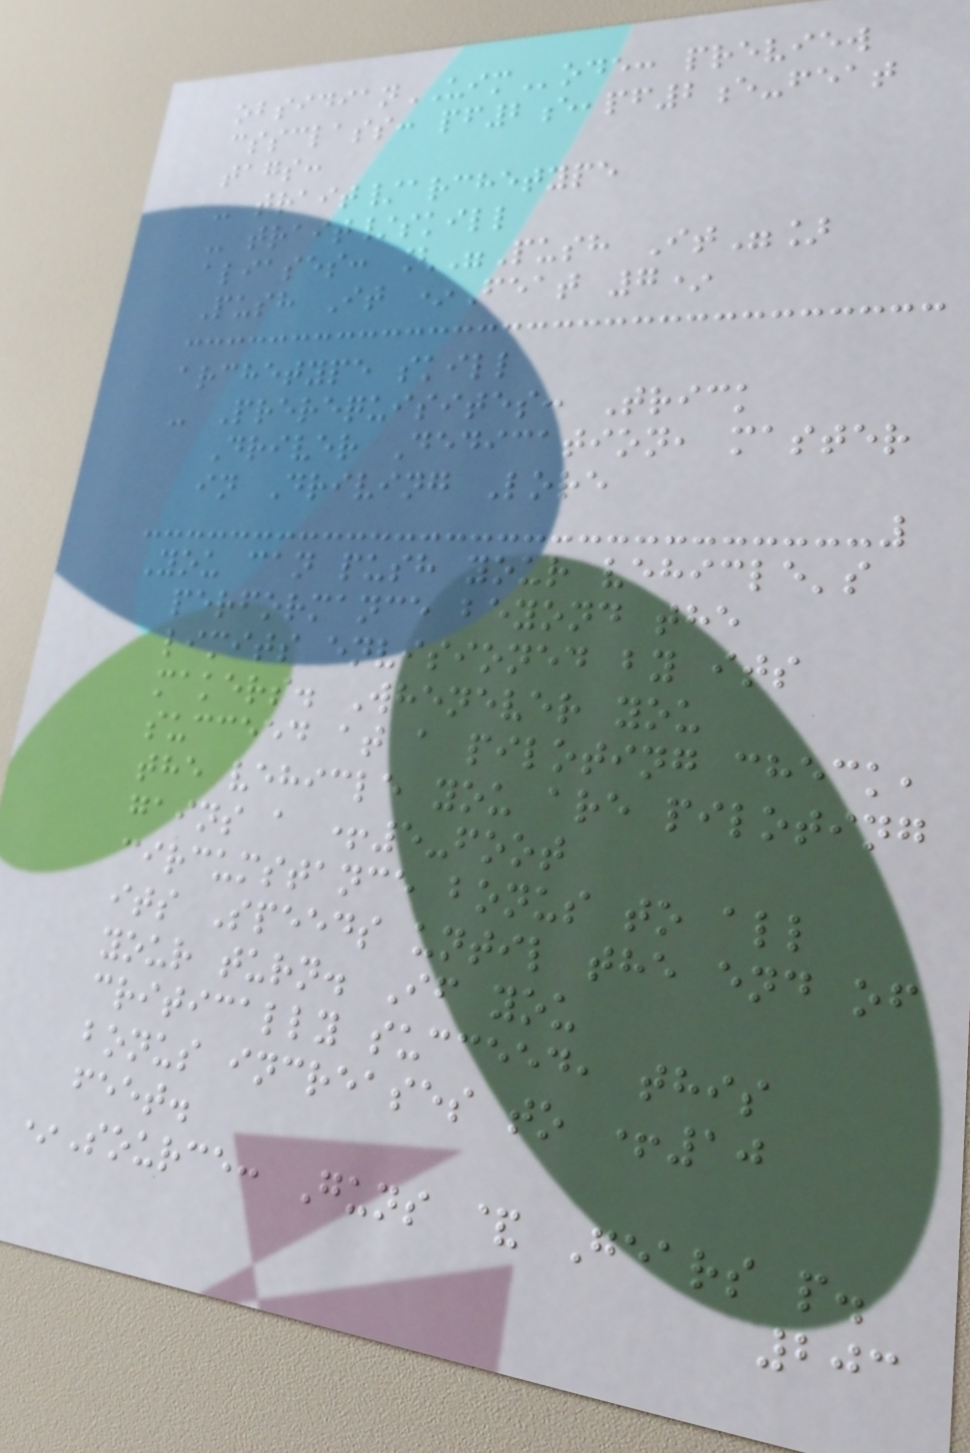obsidianUIMode: preview
cssclass: pf2e,pf2e-feat
tags:
- trait/archetype
- trait/skill
aliases: ["Push It"]
Push It *Feat 7*
archetype skill
- Prerequisites: Trick
Driver Dedication, master
in Driving Lore
You can push your vehicle's
performance beyond the
limits envisioned by its
makers. Whenever you
succeed at a piloting check,
the vehicle you are piloting
gains a +5-foot
circumstance bonus to all
its Speeds until the end of
your turn. If you
critically succeed, this
bonus increases to +10
feet.
*Source: Guns & Gears p.
203
